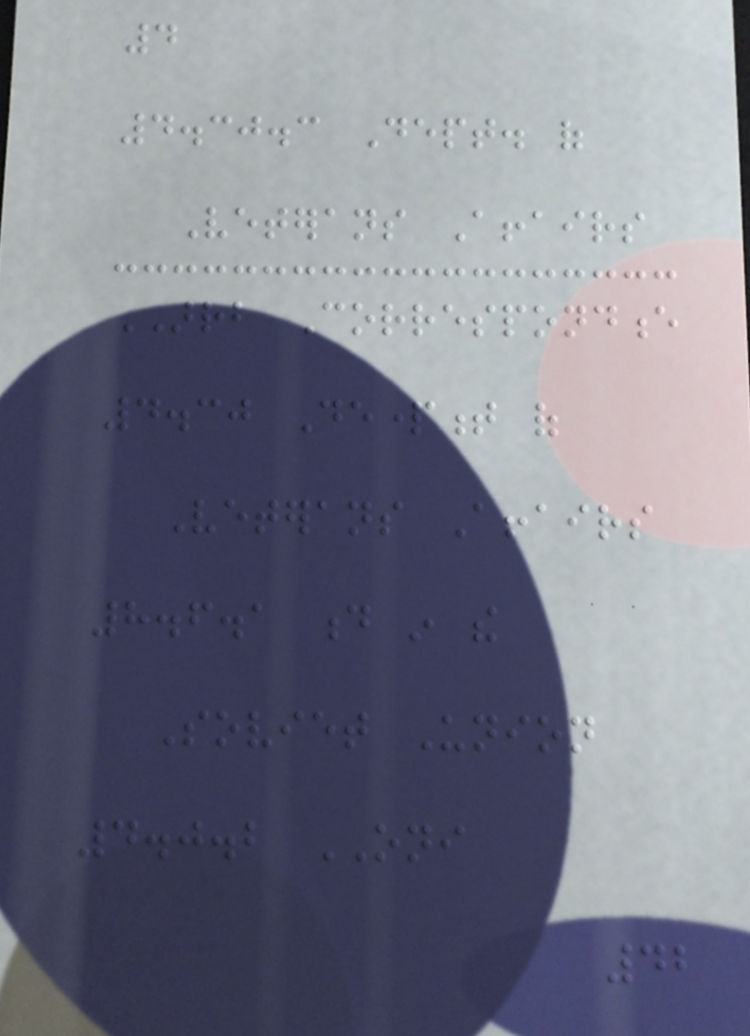4
4.30.3 Dept. of
Veterans Affairs
ARRB Correspondence
4.30 Department of
Veterans Affairs
8.6.1 d in the
Soviet Union
4.0.2 ONI
42
